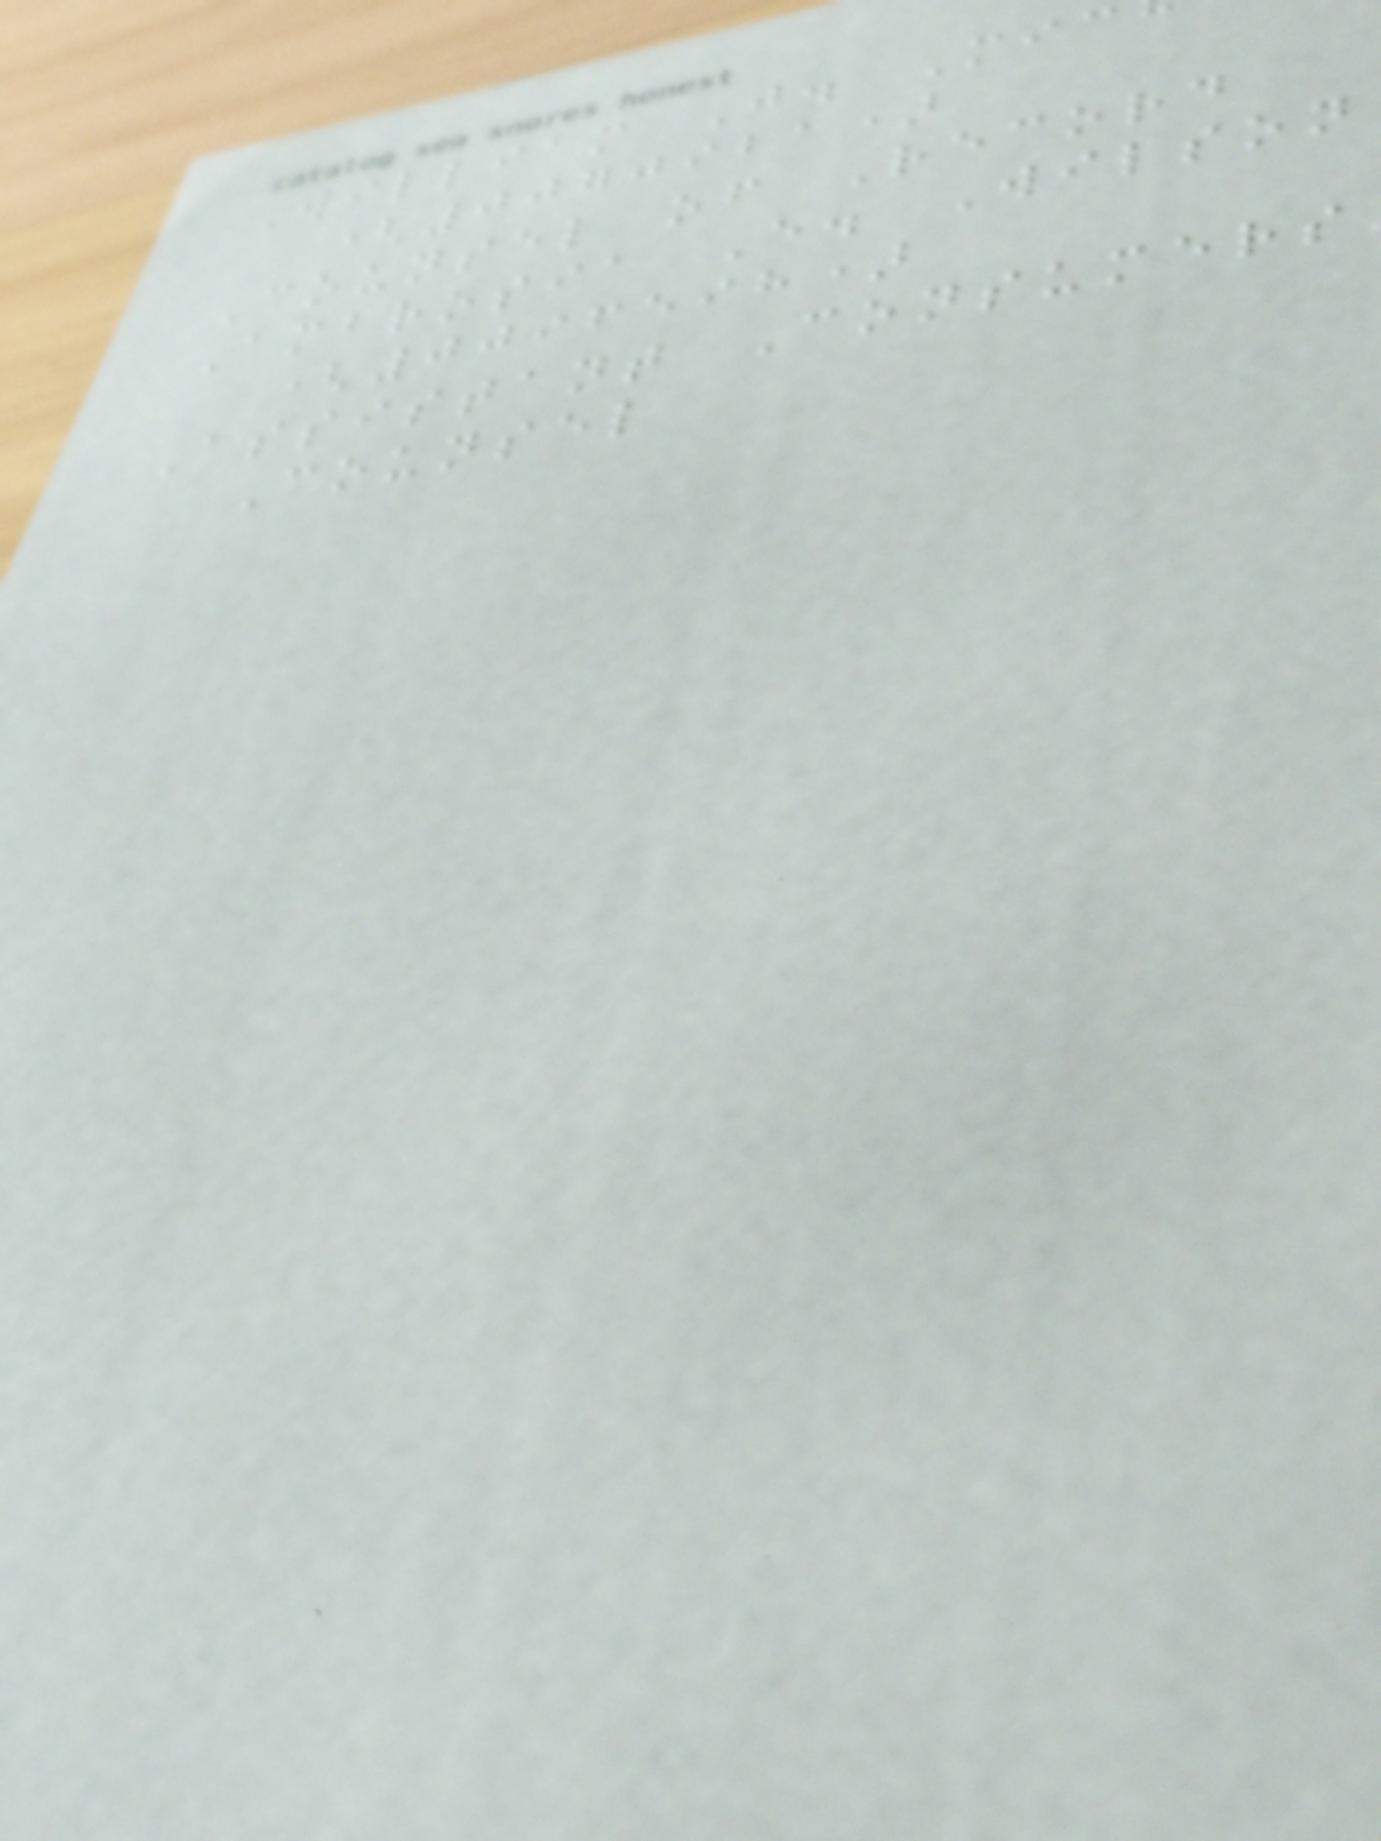William J. Mic
(0070921)
Counsel of Record
Ambrosia E. Wilson
(0096598)
Assistant Consumers
Counsel
